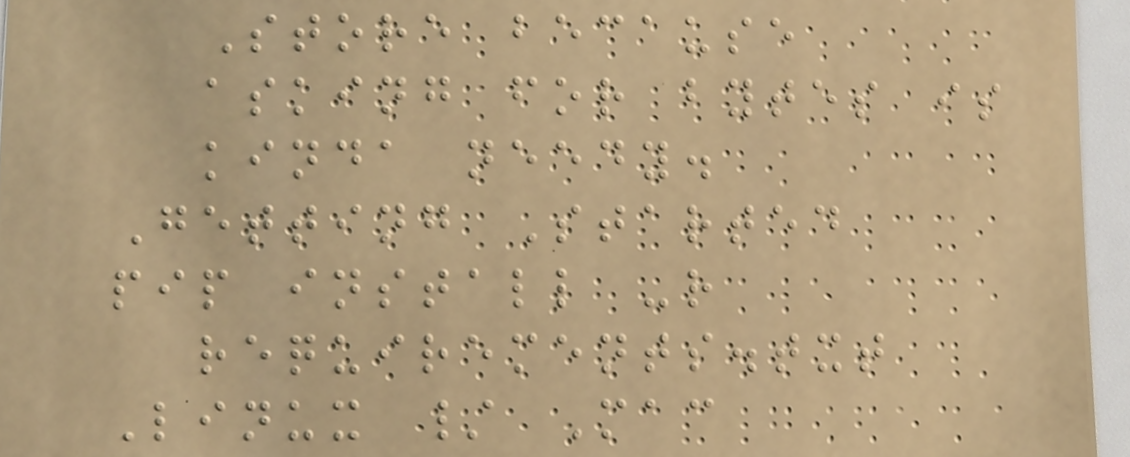Store because
asking for bytes is
kinda needy.
Getting Started
pip install -r
requirements.txt
Linux / Mac
